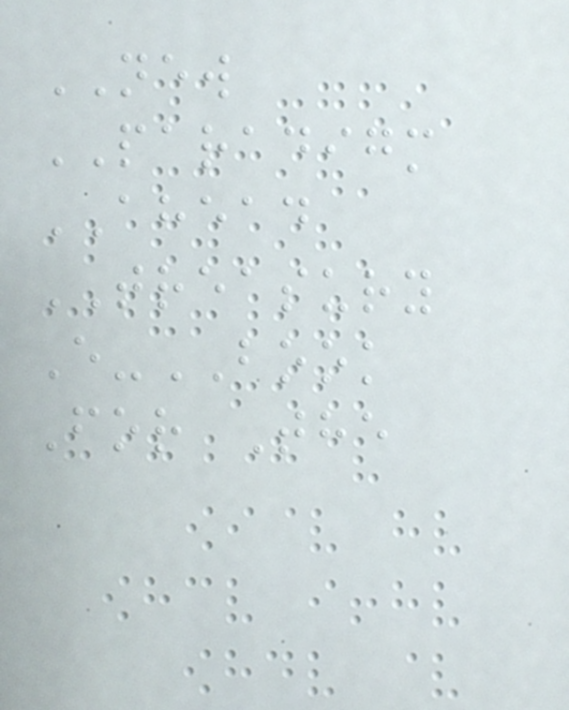NEW
PARADIGM
AHEAD
TREASURY
E-BOOK
For The
